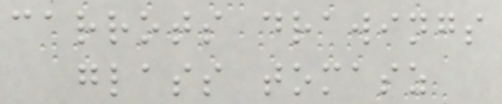carrots drawings
glass tomasz
